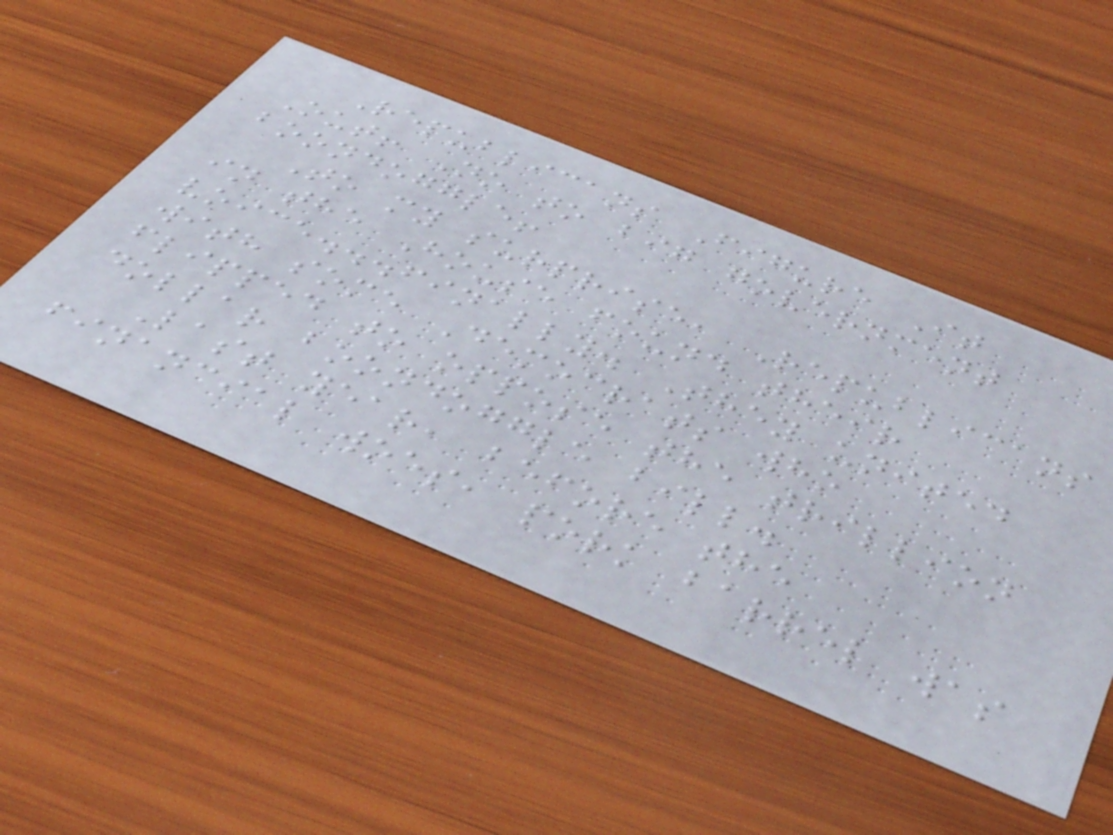Republicans Figure It
Out! No to big government
boondoggle!
To my surprise, Republicans
in the House found their
voice...finally. They united
with some Democrats who
flipped to oppose the trillion
dollar boondoggle bill.
Last year, before the
financial woes, pork barrel was
